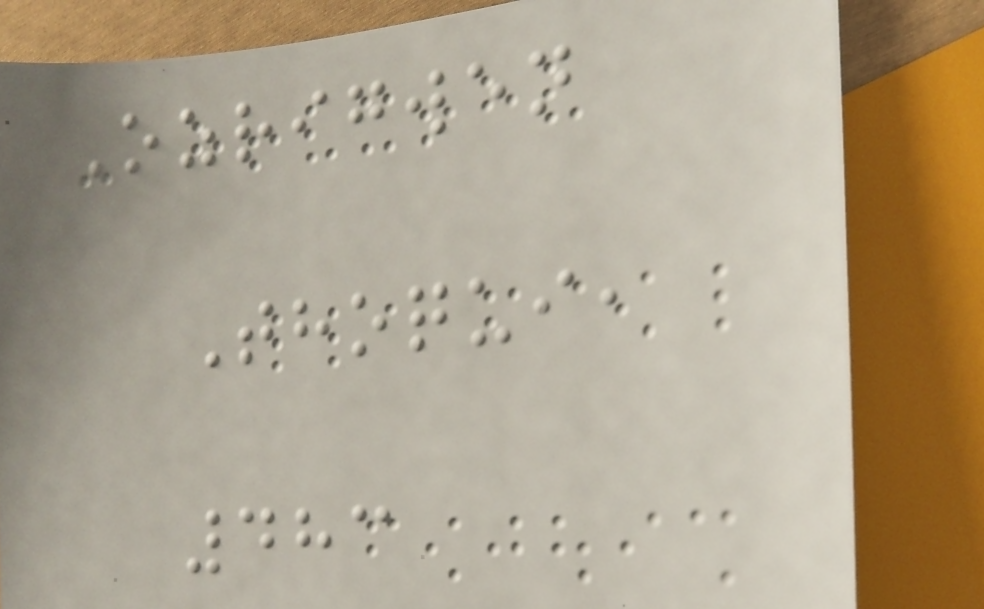Ozrigwen
Thoqui,
483
